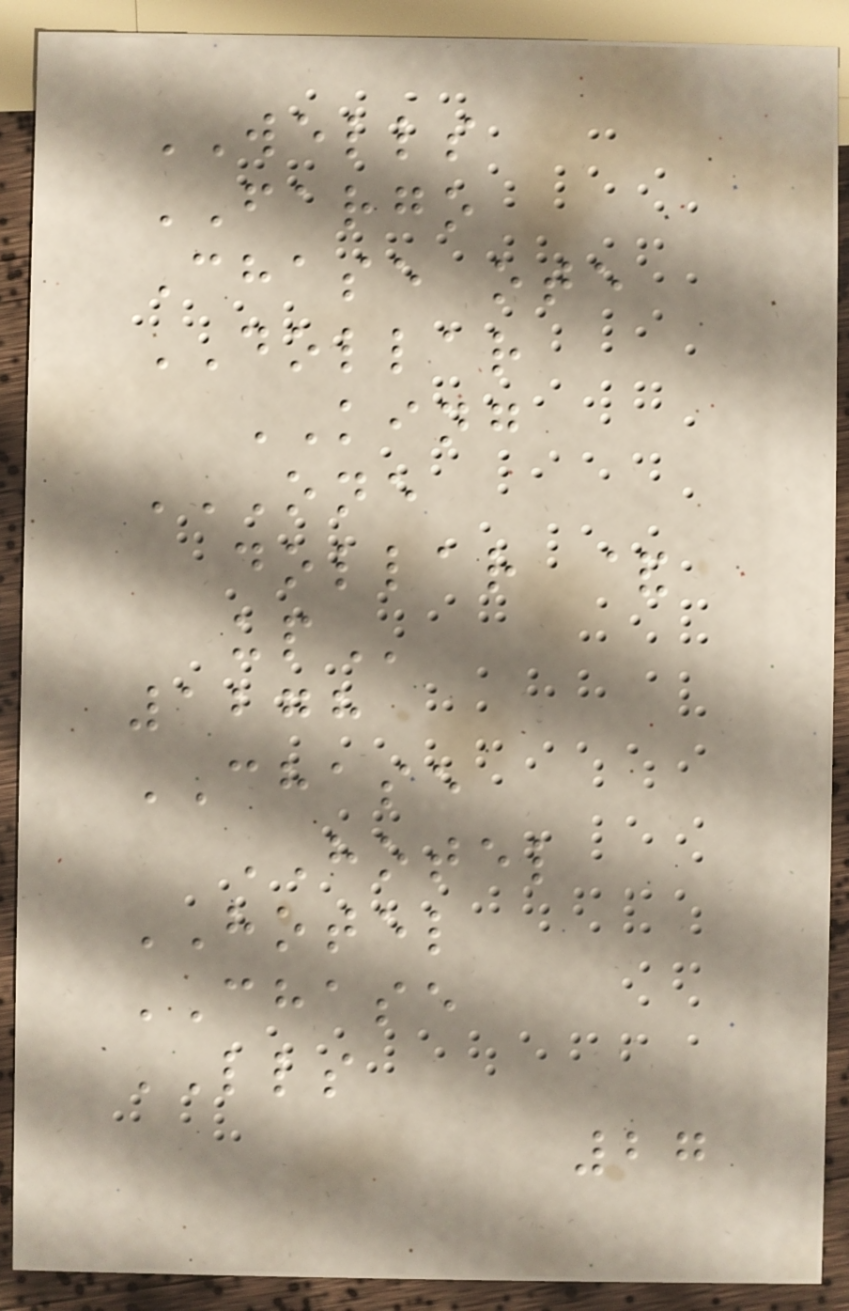WELLS
FARGO
Chase ote
DOLLAR
KING
ONE
DOLLAR &
UP
1278
CHASE
HOTEL
HOTEL
CHASE
LLS
27
